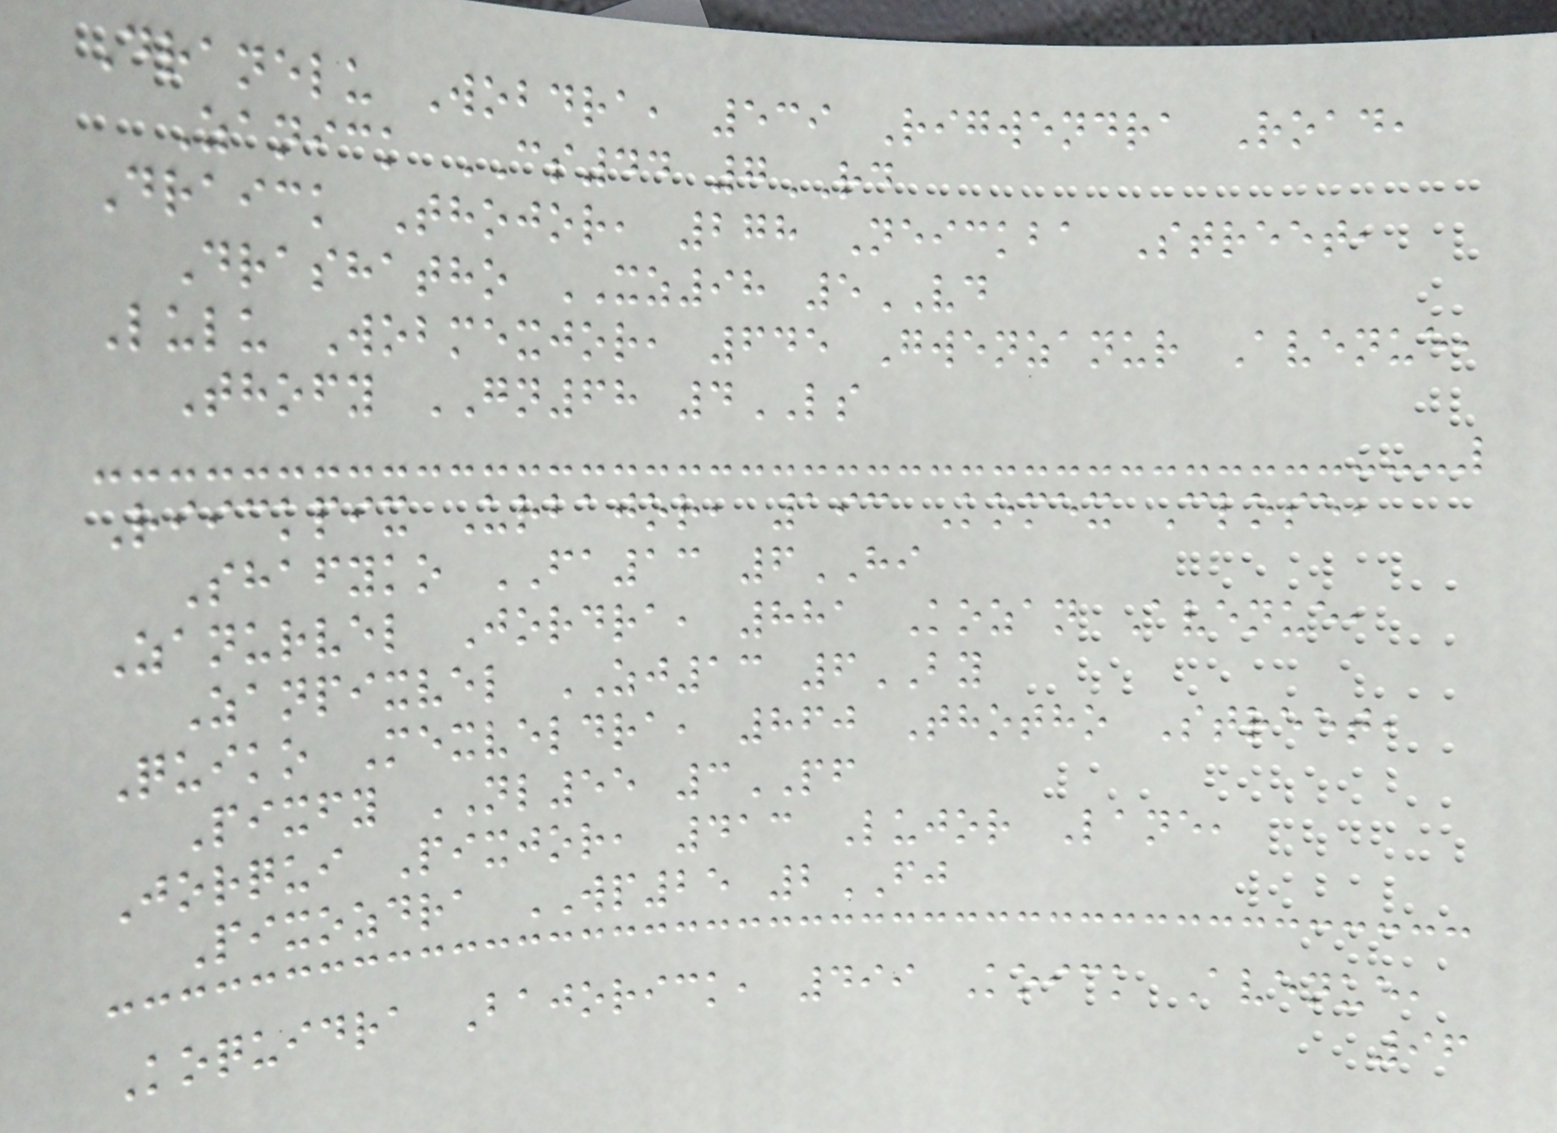Dranelu Wobdra, 539 Rigwendra Road,
Zanick CS44 7RD
Draick Thojor, 278 Neickba Street,
Drashatho XZ98 5VD
Lulu Wobmexjor, 645 Gwenzanur Avenue,
Thofy GN68 4LS
Riickpix Urbajor, 193 Komex Close,
Shafyko FA13 6HI
Zanurvel Jordra, 881 Kozan Avenue,
Zanpixvel ZJ13 6BY
Quiko Mexveldra, 860 Thotho Street,
Pixfy NL55 3PF
Jorqui Pixjor, 413 Lujor Lane,
Pixozdra WP25 2FJ
Koquidra Bajorick, 499 Koick Avenue,
96
